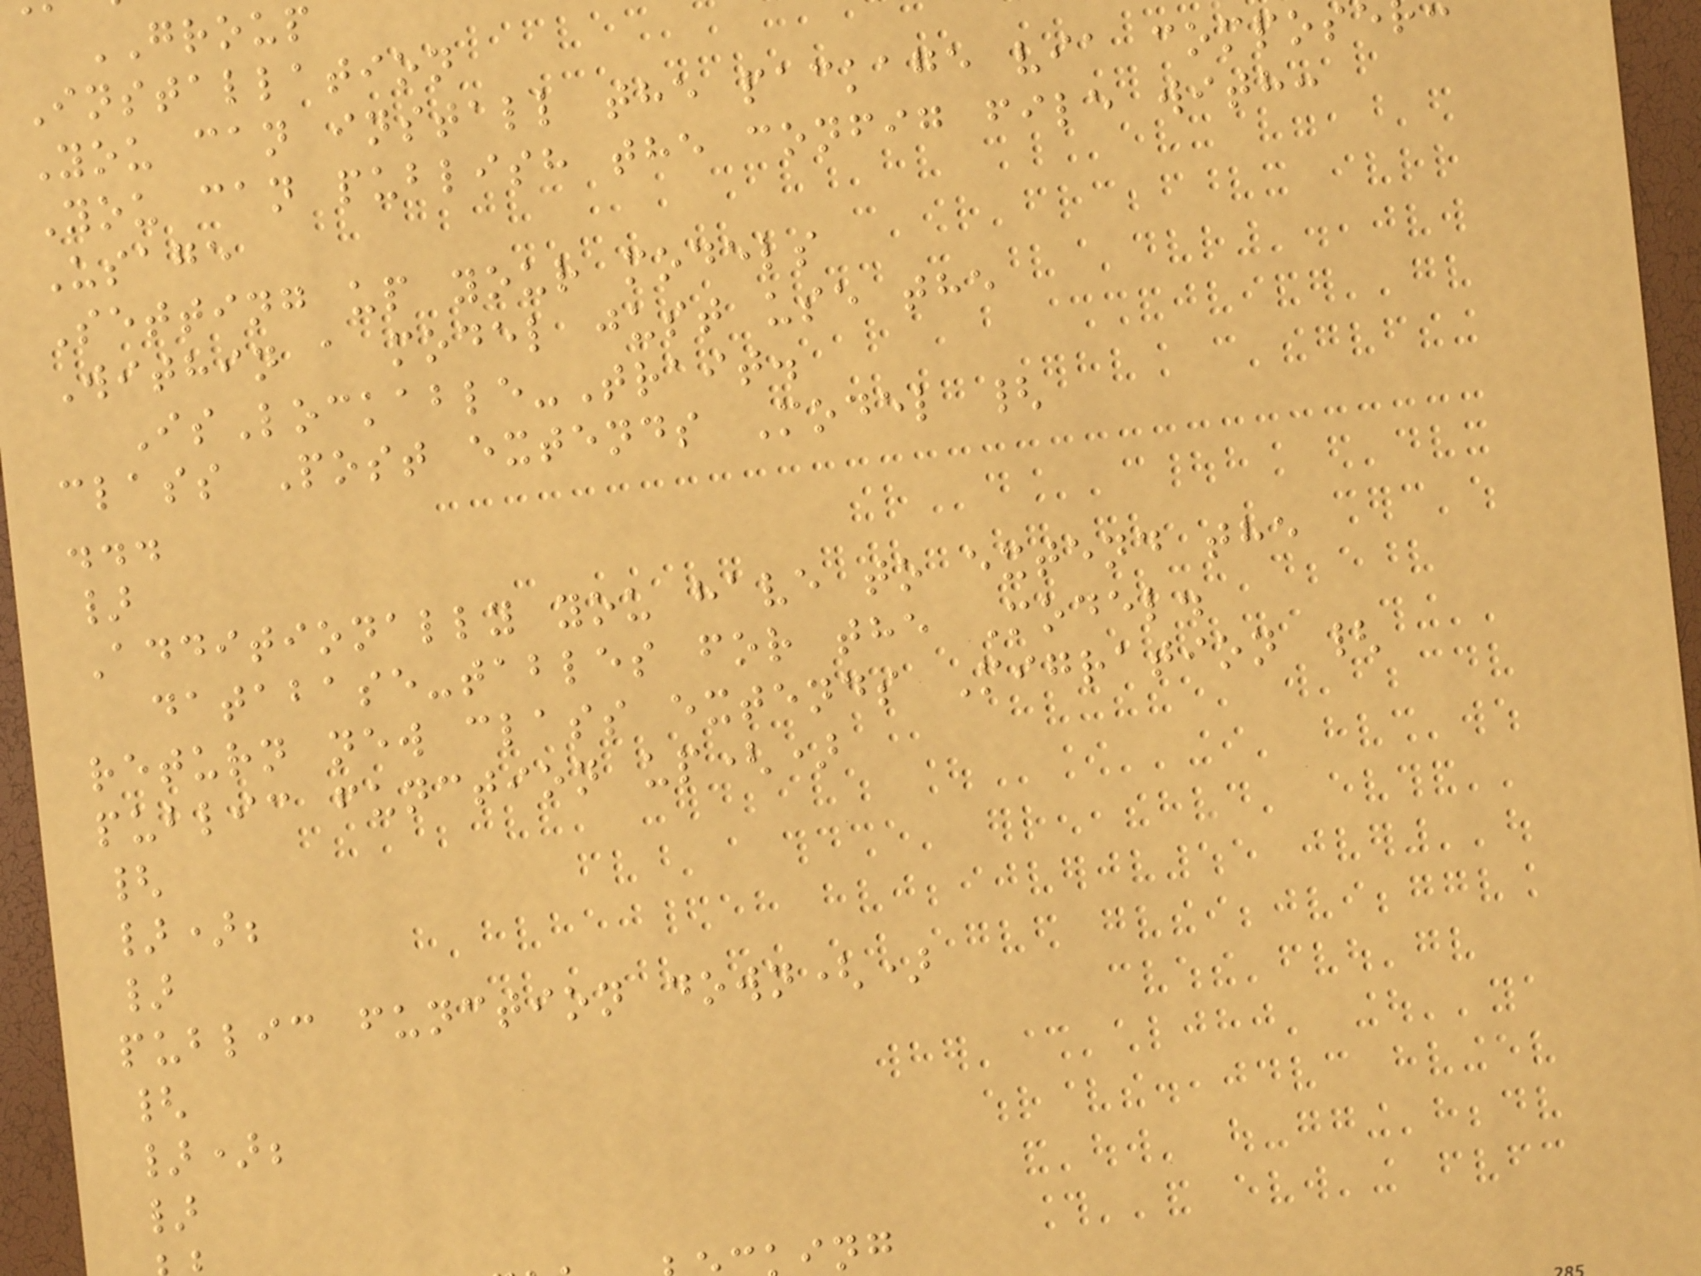GROUP
Installation
You can install the package via compose
You can publish the config file with:
Usage
Setting up your models
Within a model just use the
IsLockable-Trait.
class Post extends Model {
...
}
Additionally you have to extend the
database-tables for the Model.
return new class extends Migration {
public function up()
{
});
}
public function down()
{
});
}
